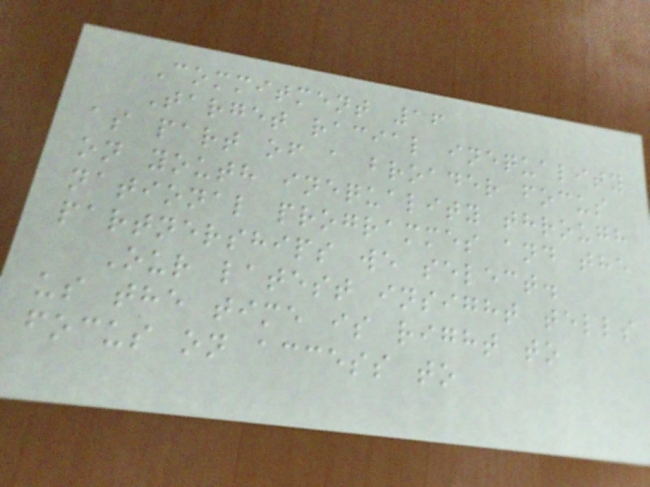Commitment 16
Target racial inequality
as part of a broader focus
on youth inequality through
national programmes and the
partnerships we select.
Our latest insight tells
us the time is right to
focus on access to
